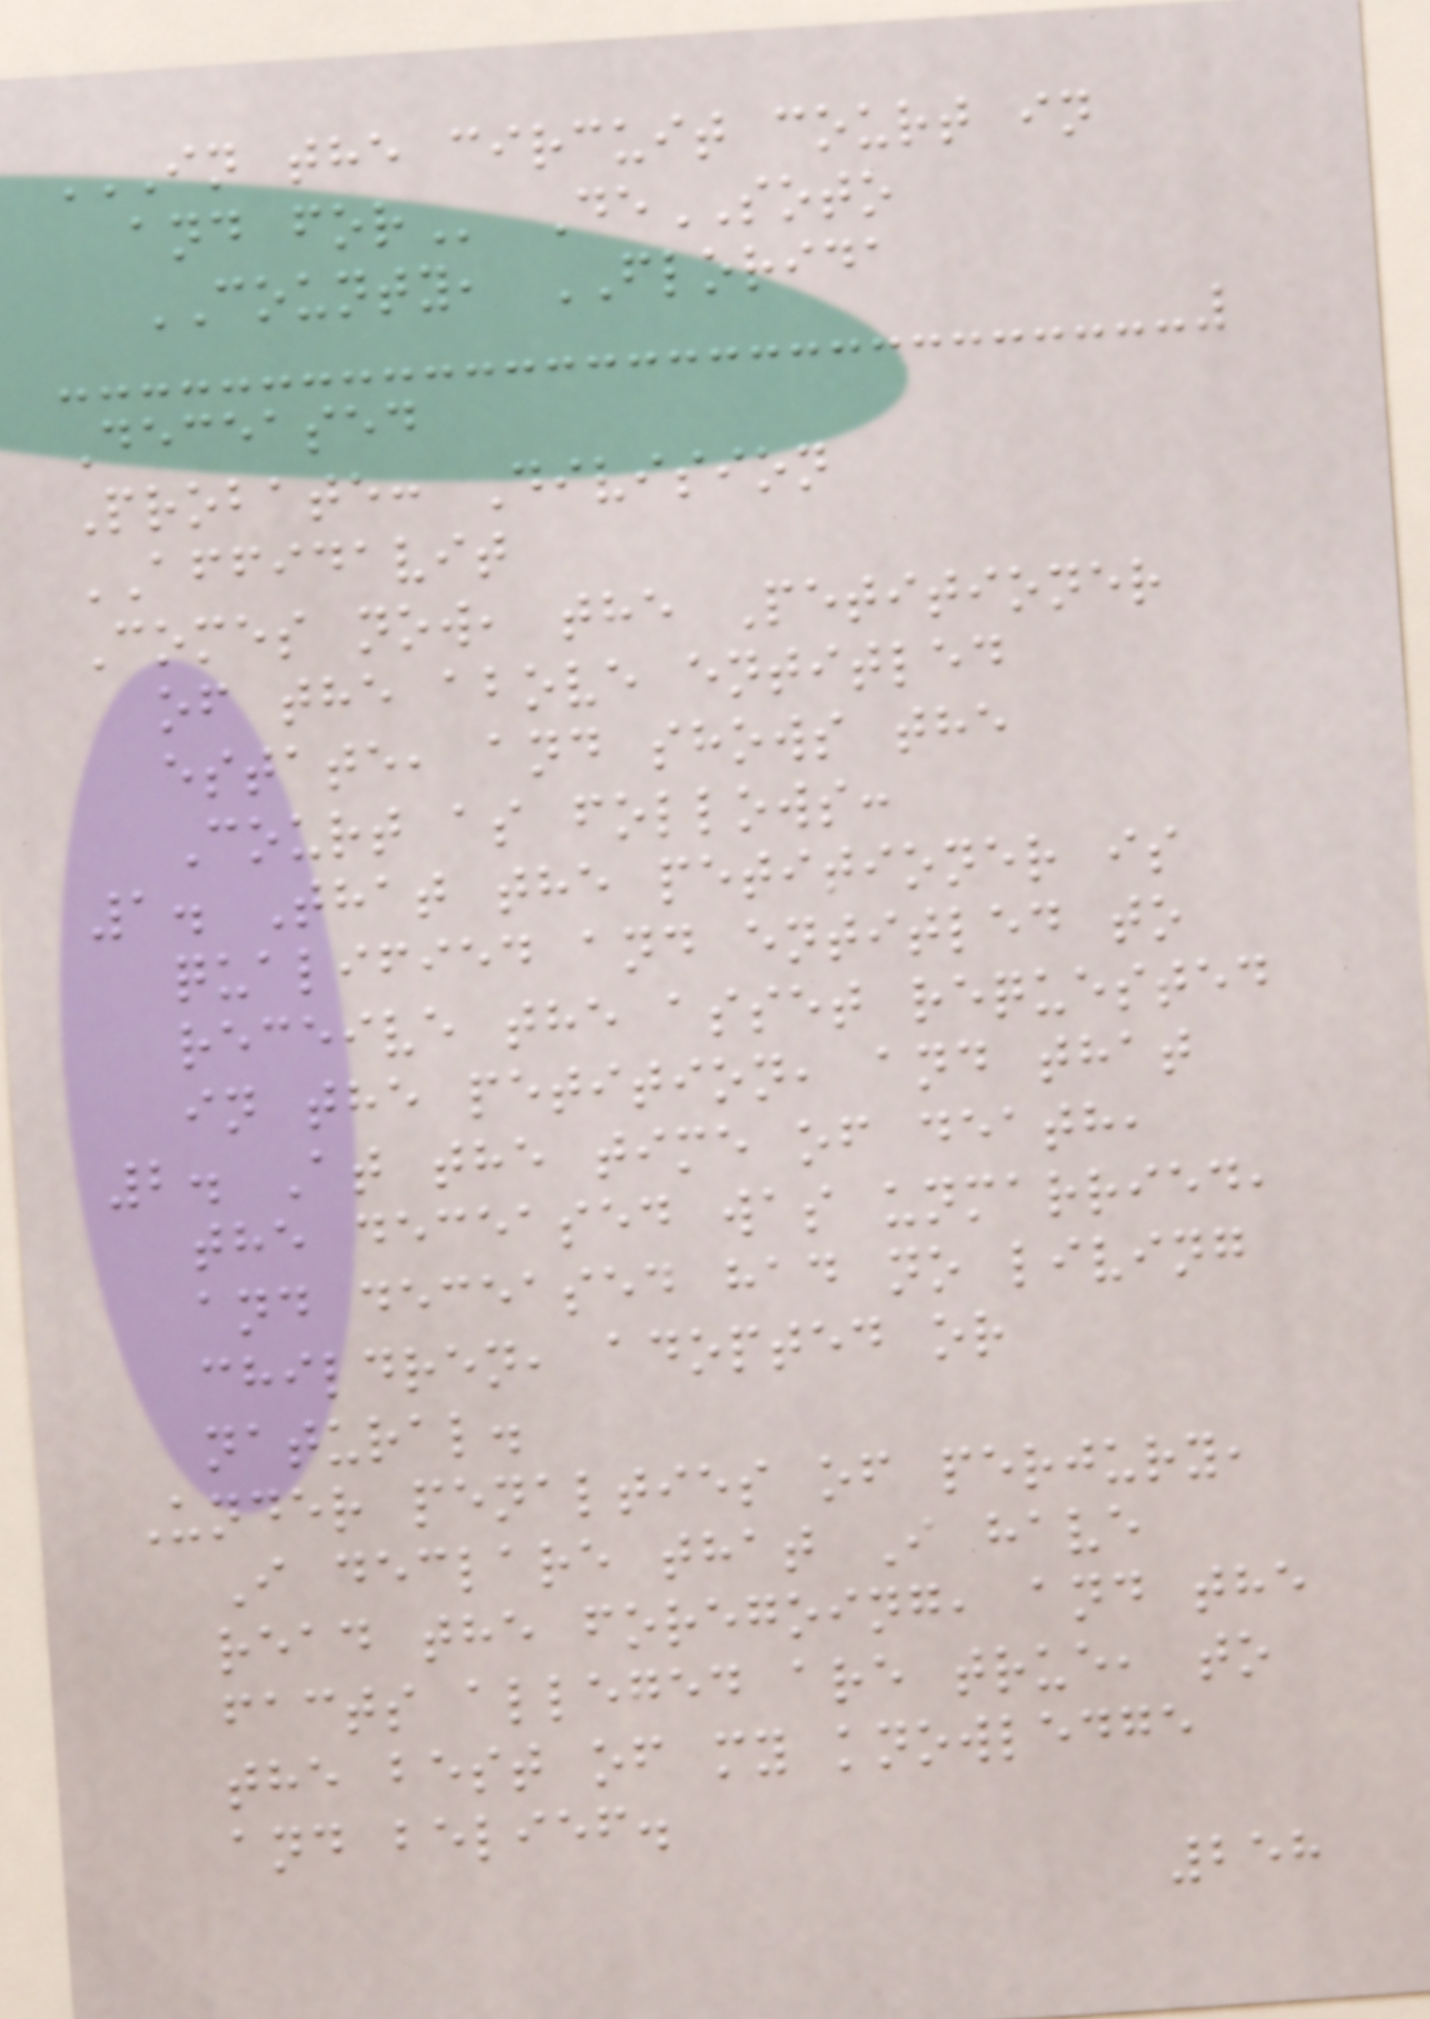IN THE CIRCUIT COURT IN
AND FOR DeSOTO
COUNTY, FLORIDA
Deceased
Probate: Division
AFFIDAVIT
Comes now, the Petitioner
of the above entitled
estate, and shows the
Court as follows:
1. That the petitioner is
qualified and entitled to
receive the asset requested
in the petition, and that
2. At the time of death,
the deceased was unmarried,
and deceased had no living
children, adopted or
natural.
Under penalties of perjury,
I declare that I have
read the foregoing, and the
facts alleged are true, to
the best of my knowledge
and belief.
258
